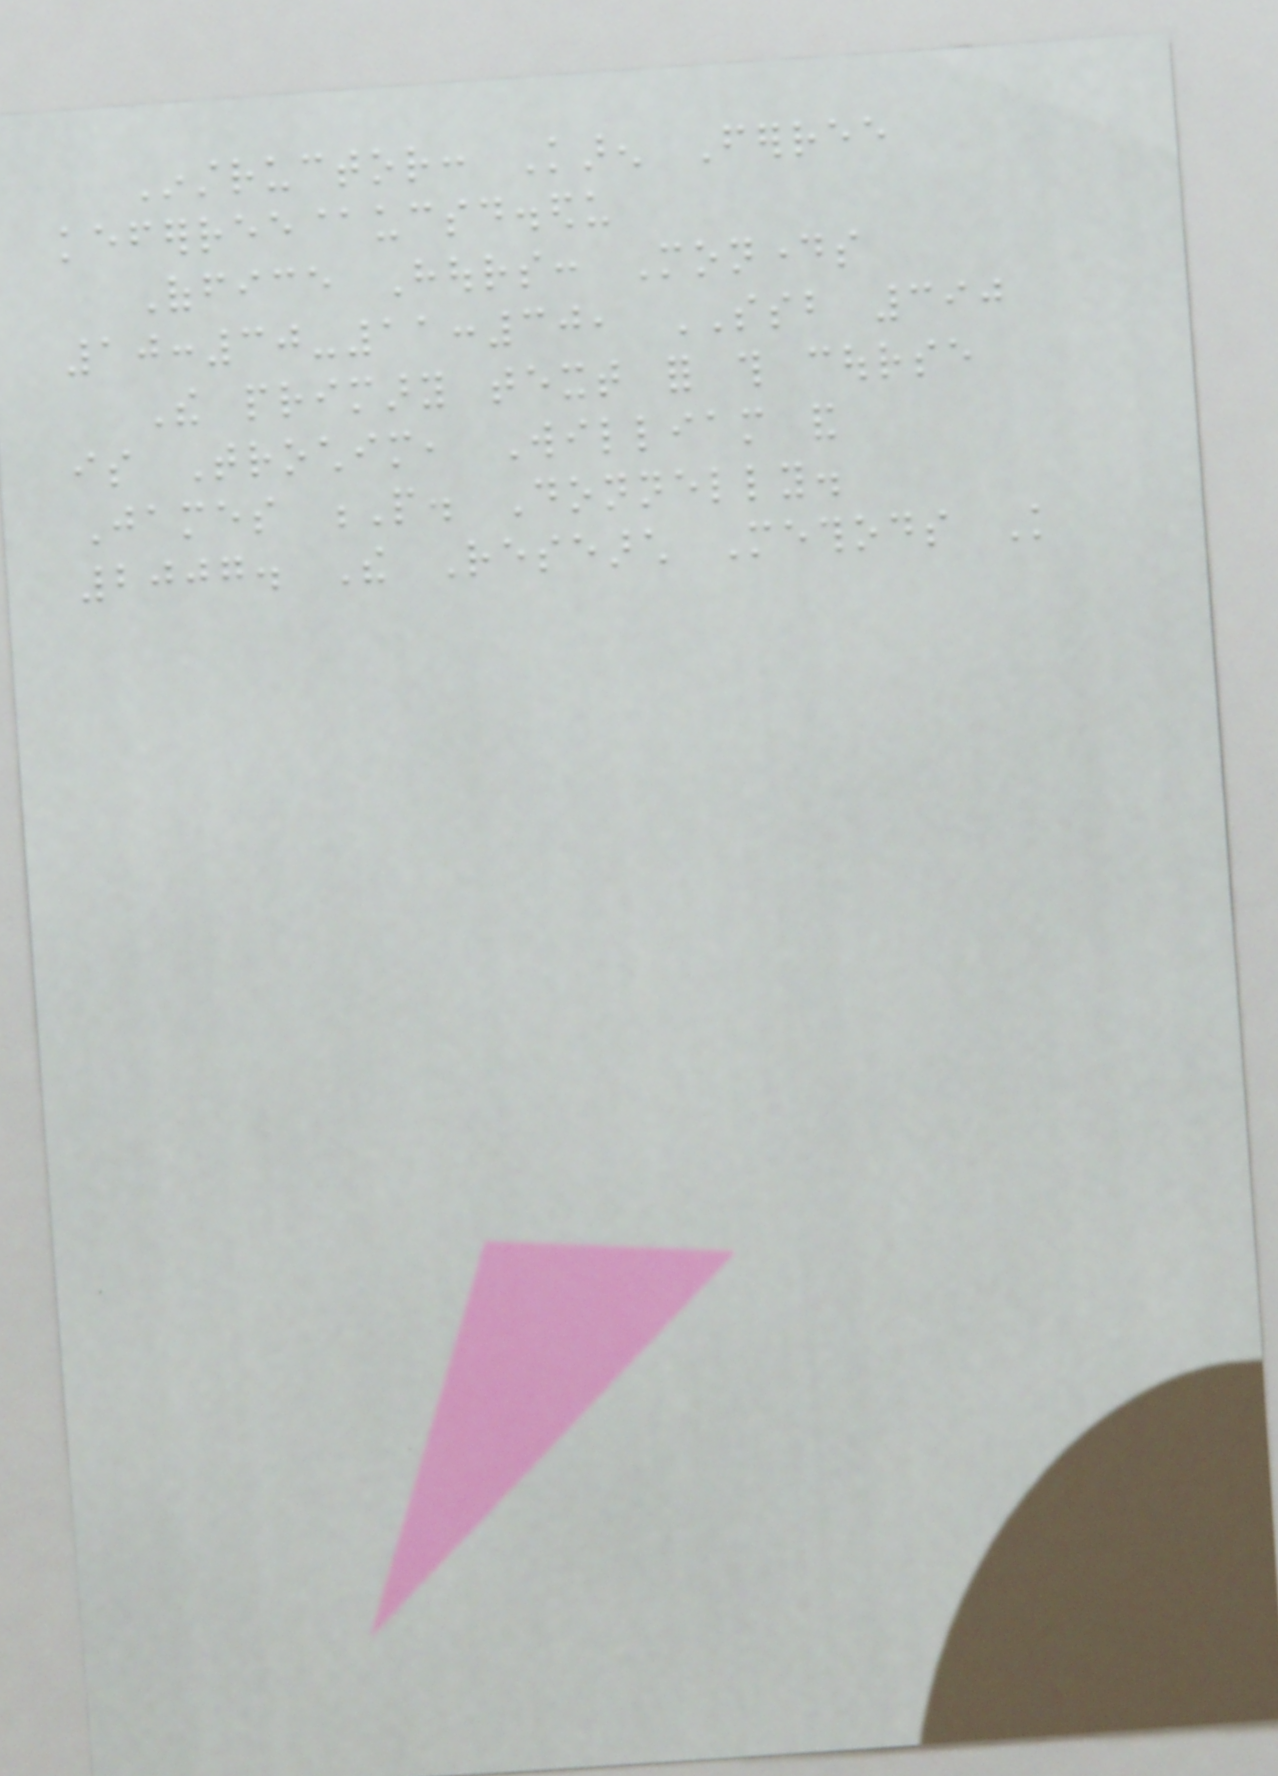Instructor: Karen Ferree
keferree@ucsd.edu
Office Hours: Mondays
10:30-11:30, SSB 390
The primary text for this course
is Trochim, William and
James P. Donnelly.
2007. The Research Methods Knowledge
